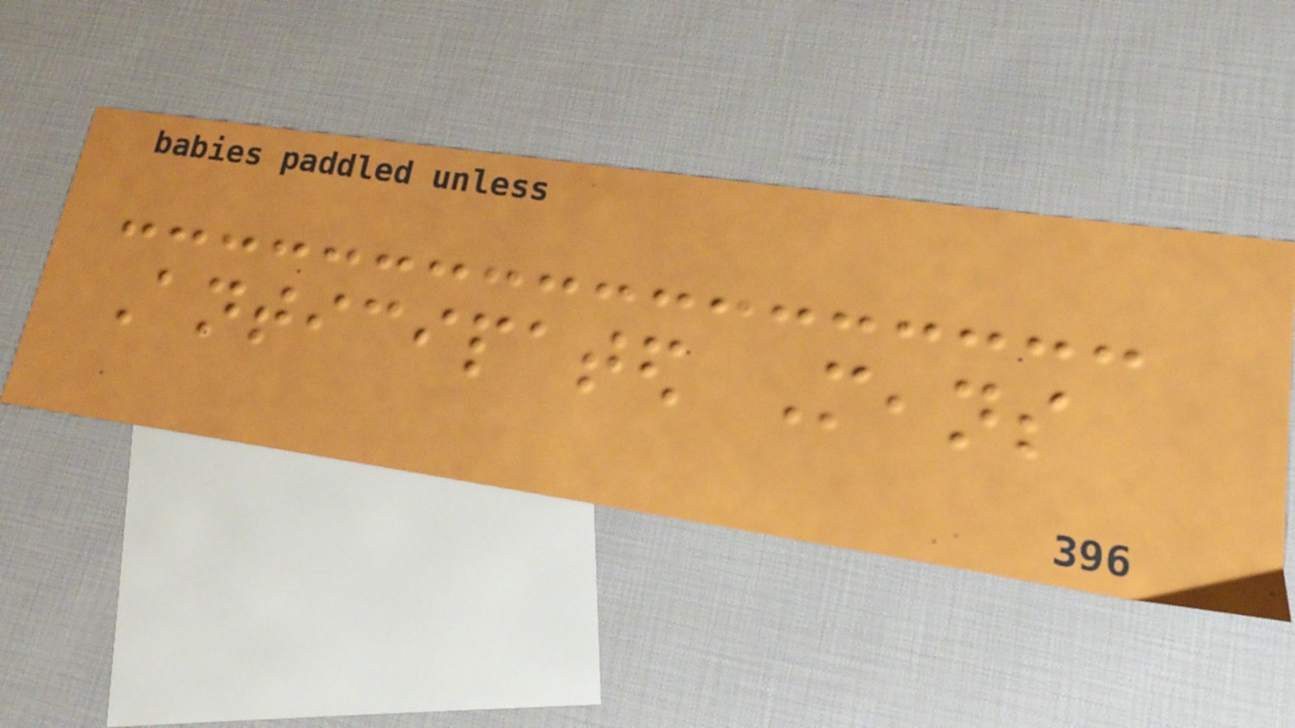Anticipated Means
